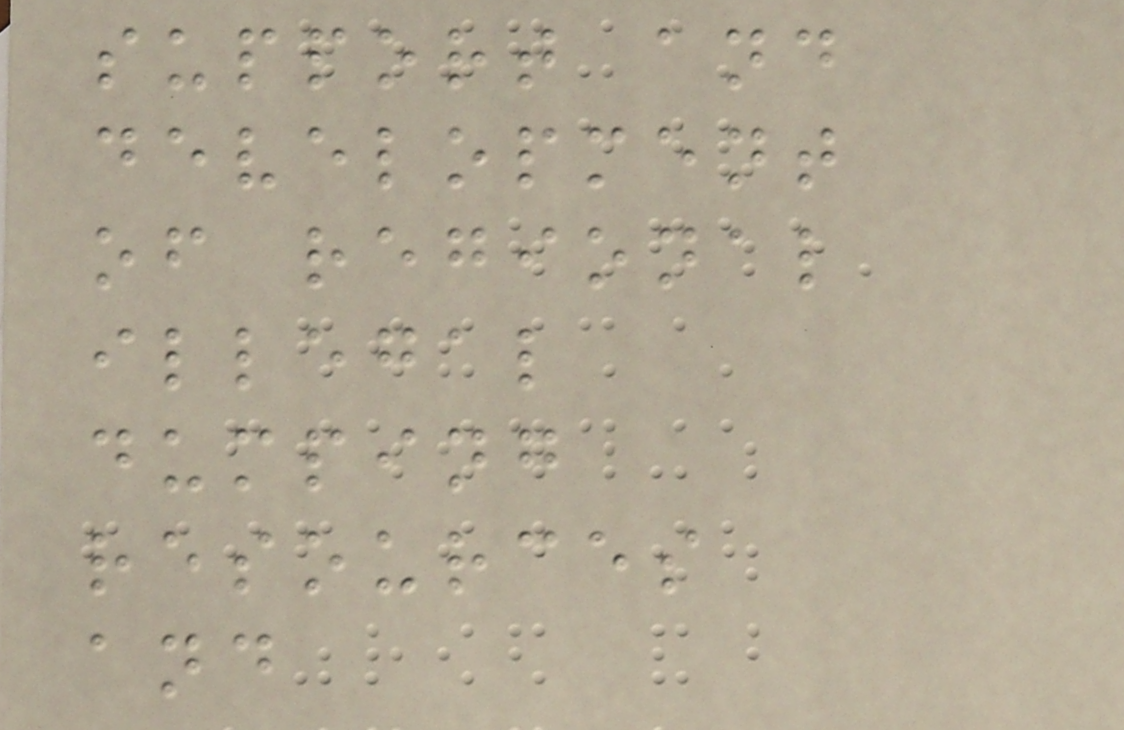support and
development
of regional
illegal
dumping
resources
and
